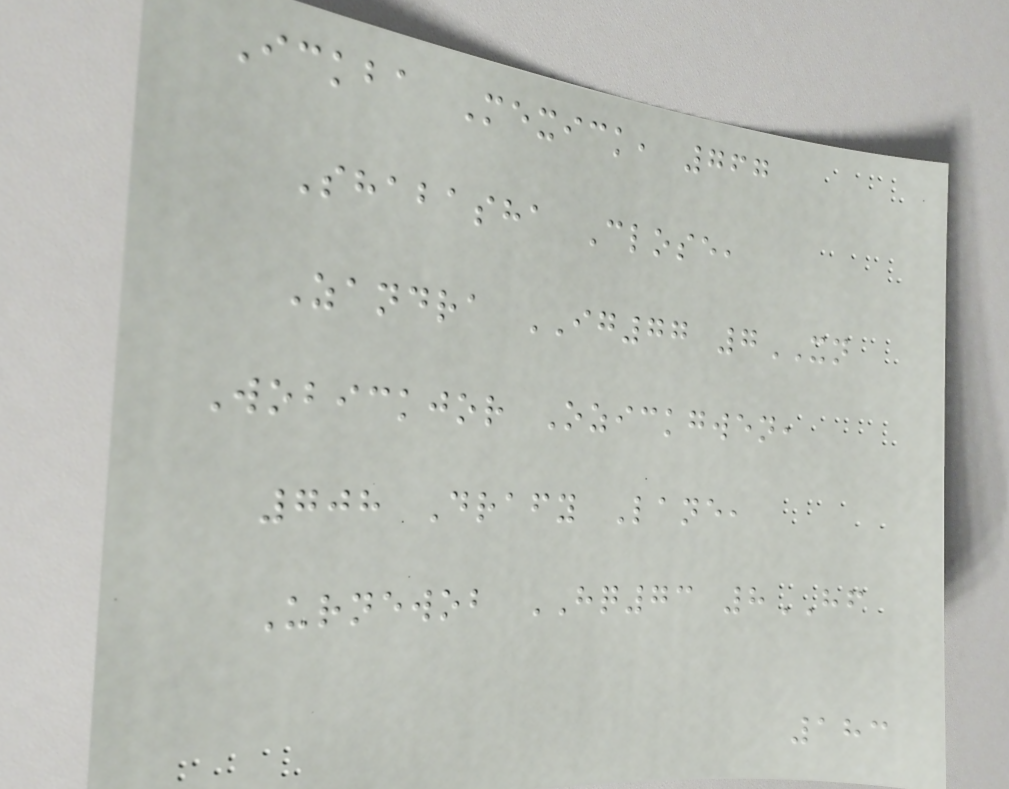Ickba Mexick, 767
Shabasha Close,
Zandra IG77 7XN
Wobickjor Ozickgwen,
708 Drafy Lane,
Urnewob HQ73 8HF
183
